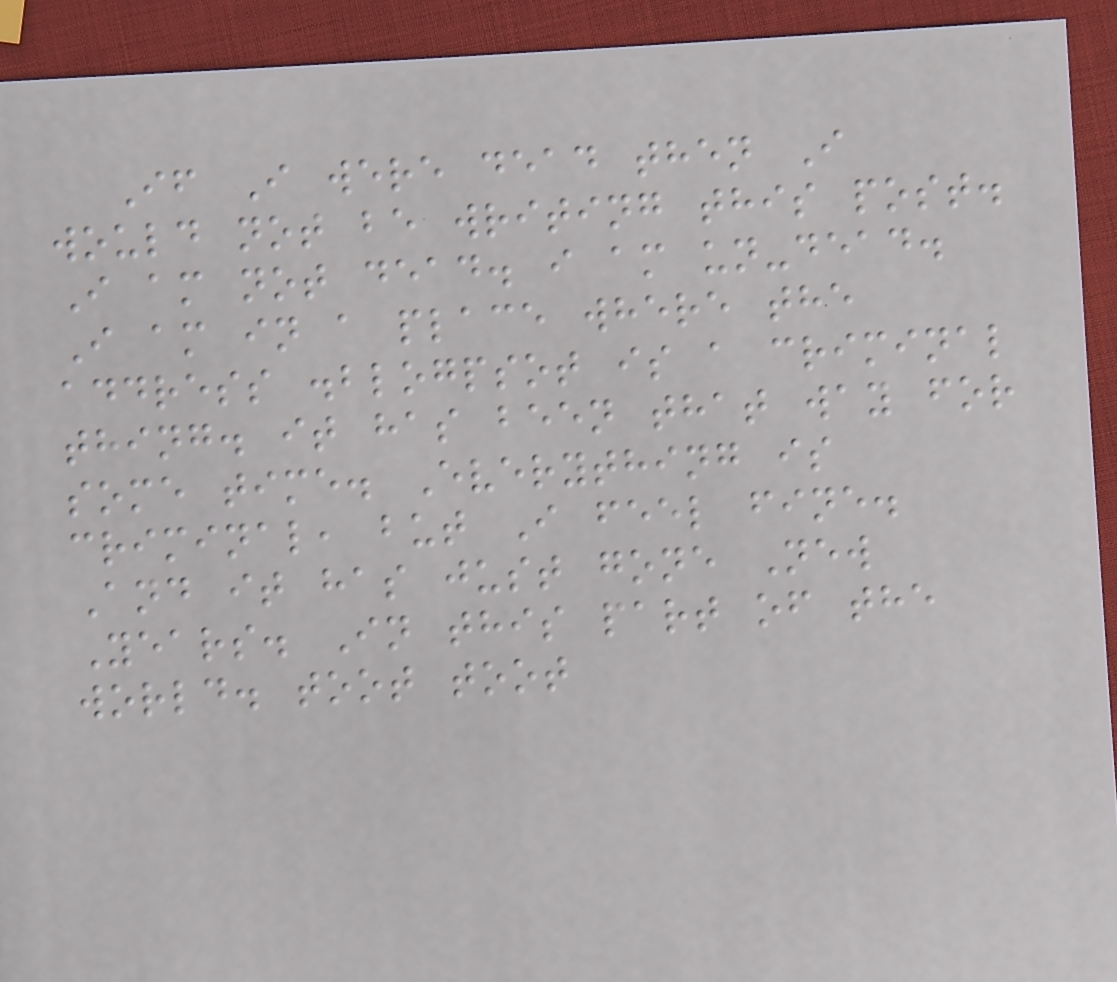If I were dead then I
would not be writing this post.
I am not dead. i am un-dead.
I am in a place where the
address .blogpsot is a criminal
thing. it has been that way for
some time. Everything is
criminal, but I feel fine.
And it has just gone New
Years. In this part of the
world. toot toot
